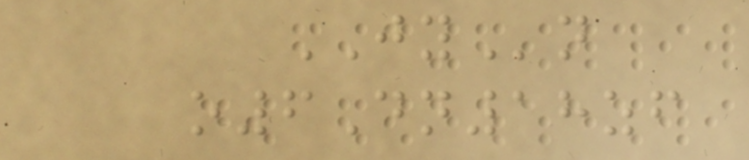JYn
o6Dn18zf
